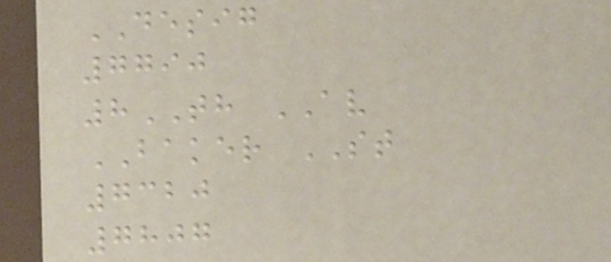DESIG
7790
8TH AV
BAKER ST
7320
7807
